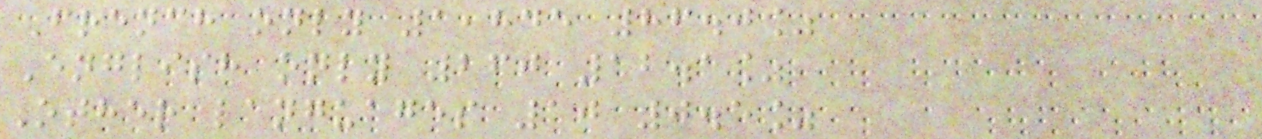French only 1,845 86.0%
English only 260 12.1%
Other languages 10 0.5%
